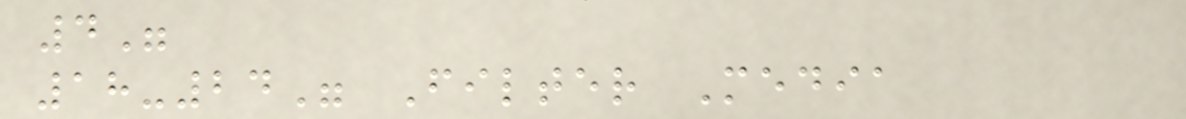4"
18-24" Filter Media
